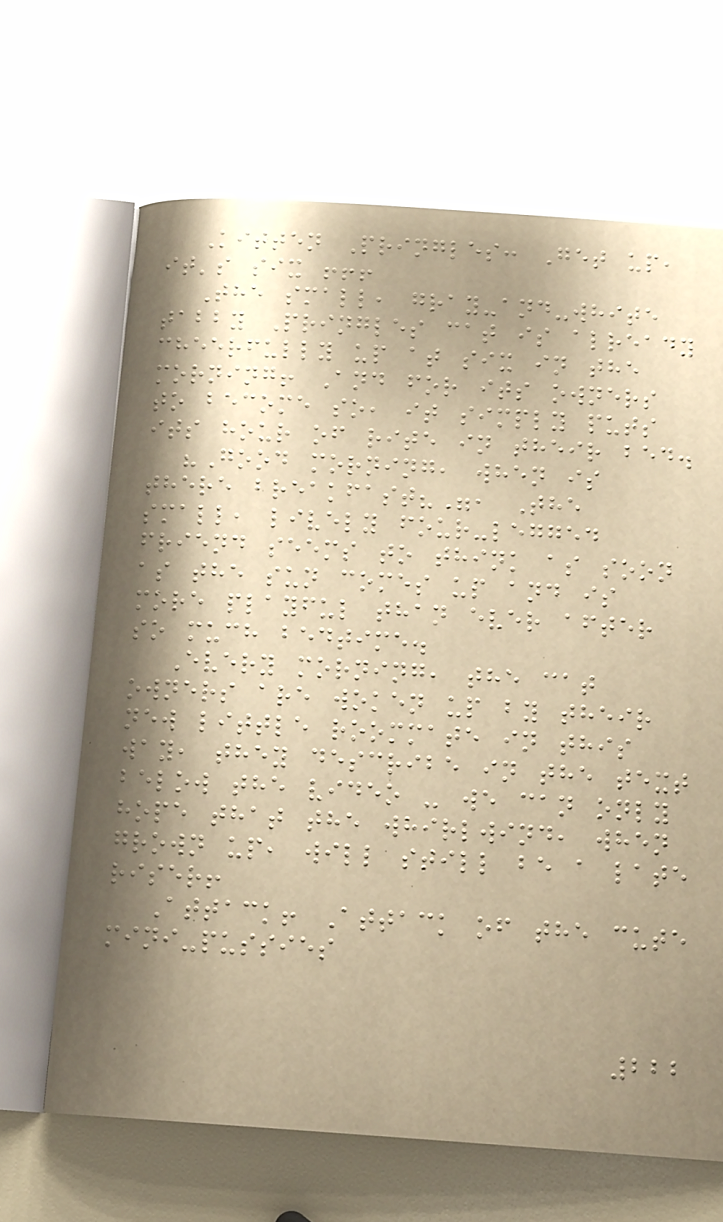Kitten Pringles: Get up,
it's six !!!
The small, gray-and-white
tabby Pringles cat is already
cheerfully up at six in the
morning! And for its owners
to become so, it simply puts
its hour of rite in their bed.
"Good morning, when is
there breakfast?", The
small, lively four-legged
friend seems to think as soon
as the sun comes up and is
more playful than ever after
so much bedtime.
Every morning, the cat
owners are woken up by their
new little roommate in this
way, they describe in the text
below the video - we can only
hope that the whirlwind, when
grown up, will still be a late
riser!
Attack! Attack of the cute
mini-pussies
222
